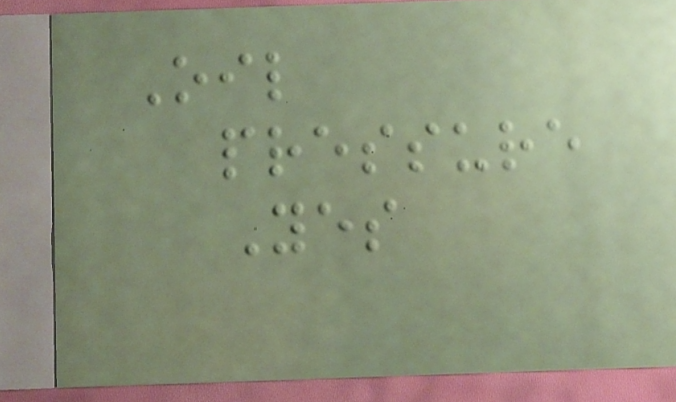Oil
pressure
Yes
